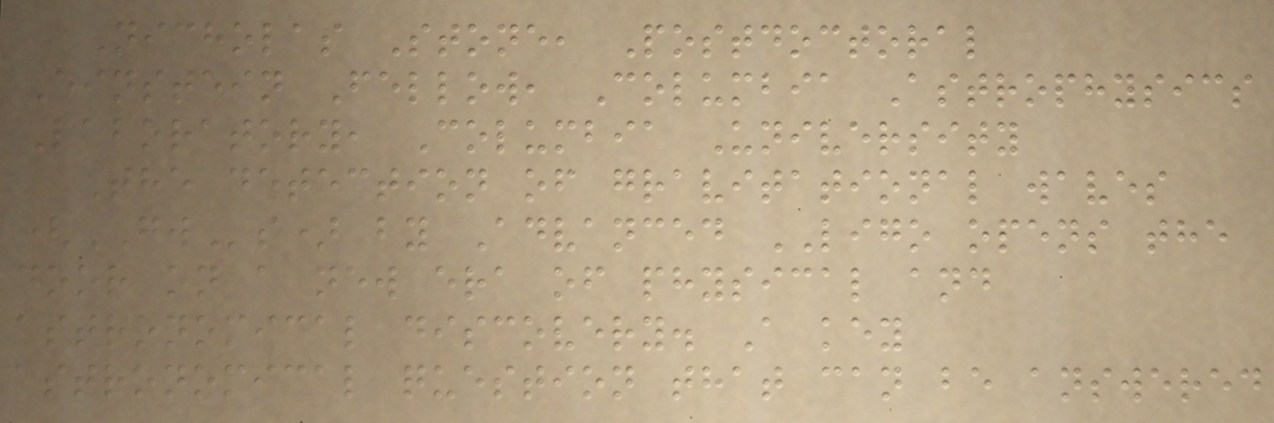Nicholas Stone, Postdoctoral
Einstein Fellow, Columbia Astrophysics
Laboratory, Columbia University
The detection of gravitational waves
(GWs) by Advanced LIGO opens the
door on a new era of physical and
astronomical discovery. A key
astronomical question that can be answered
